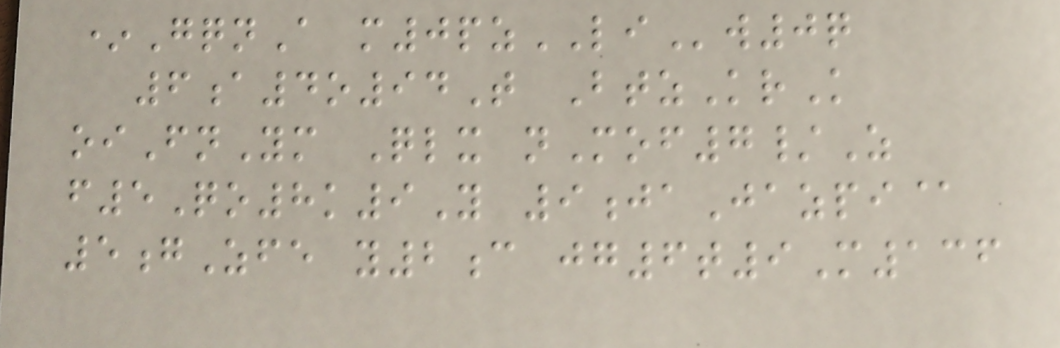*GqnA m0pzLIw0q
6a4o94T BtzKrK
oiFnYm Qlx nMof7/Z
f5Qo8k9Y 9jaJazpi@
5gZfe y2c jg6t9M136
